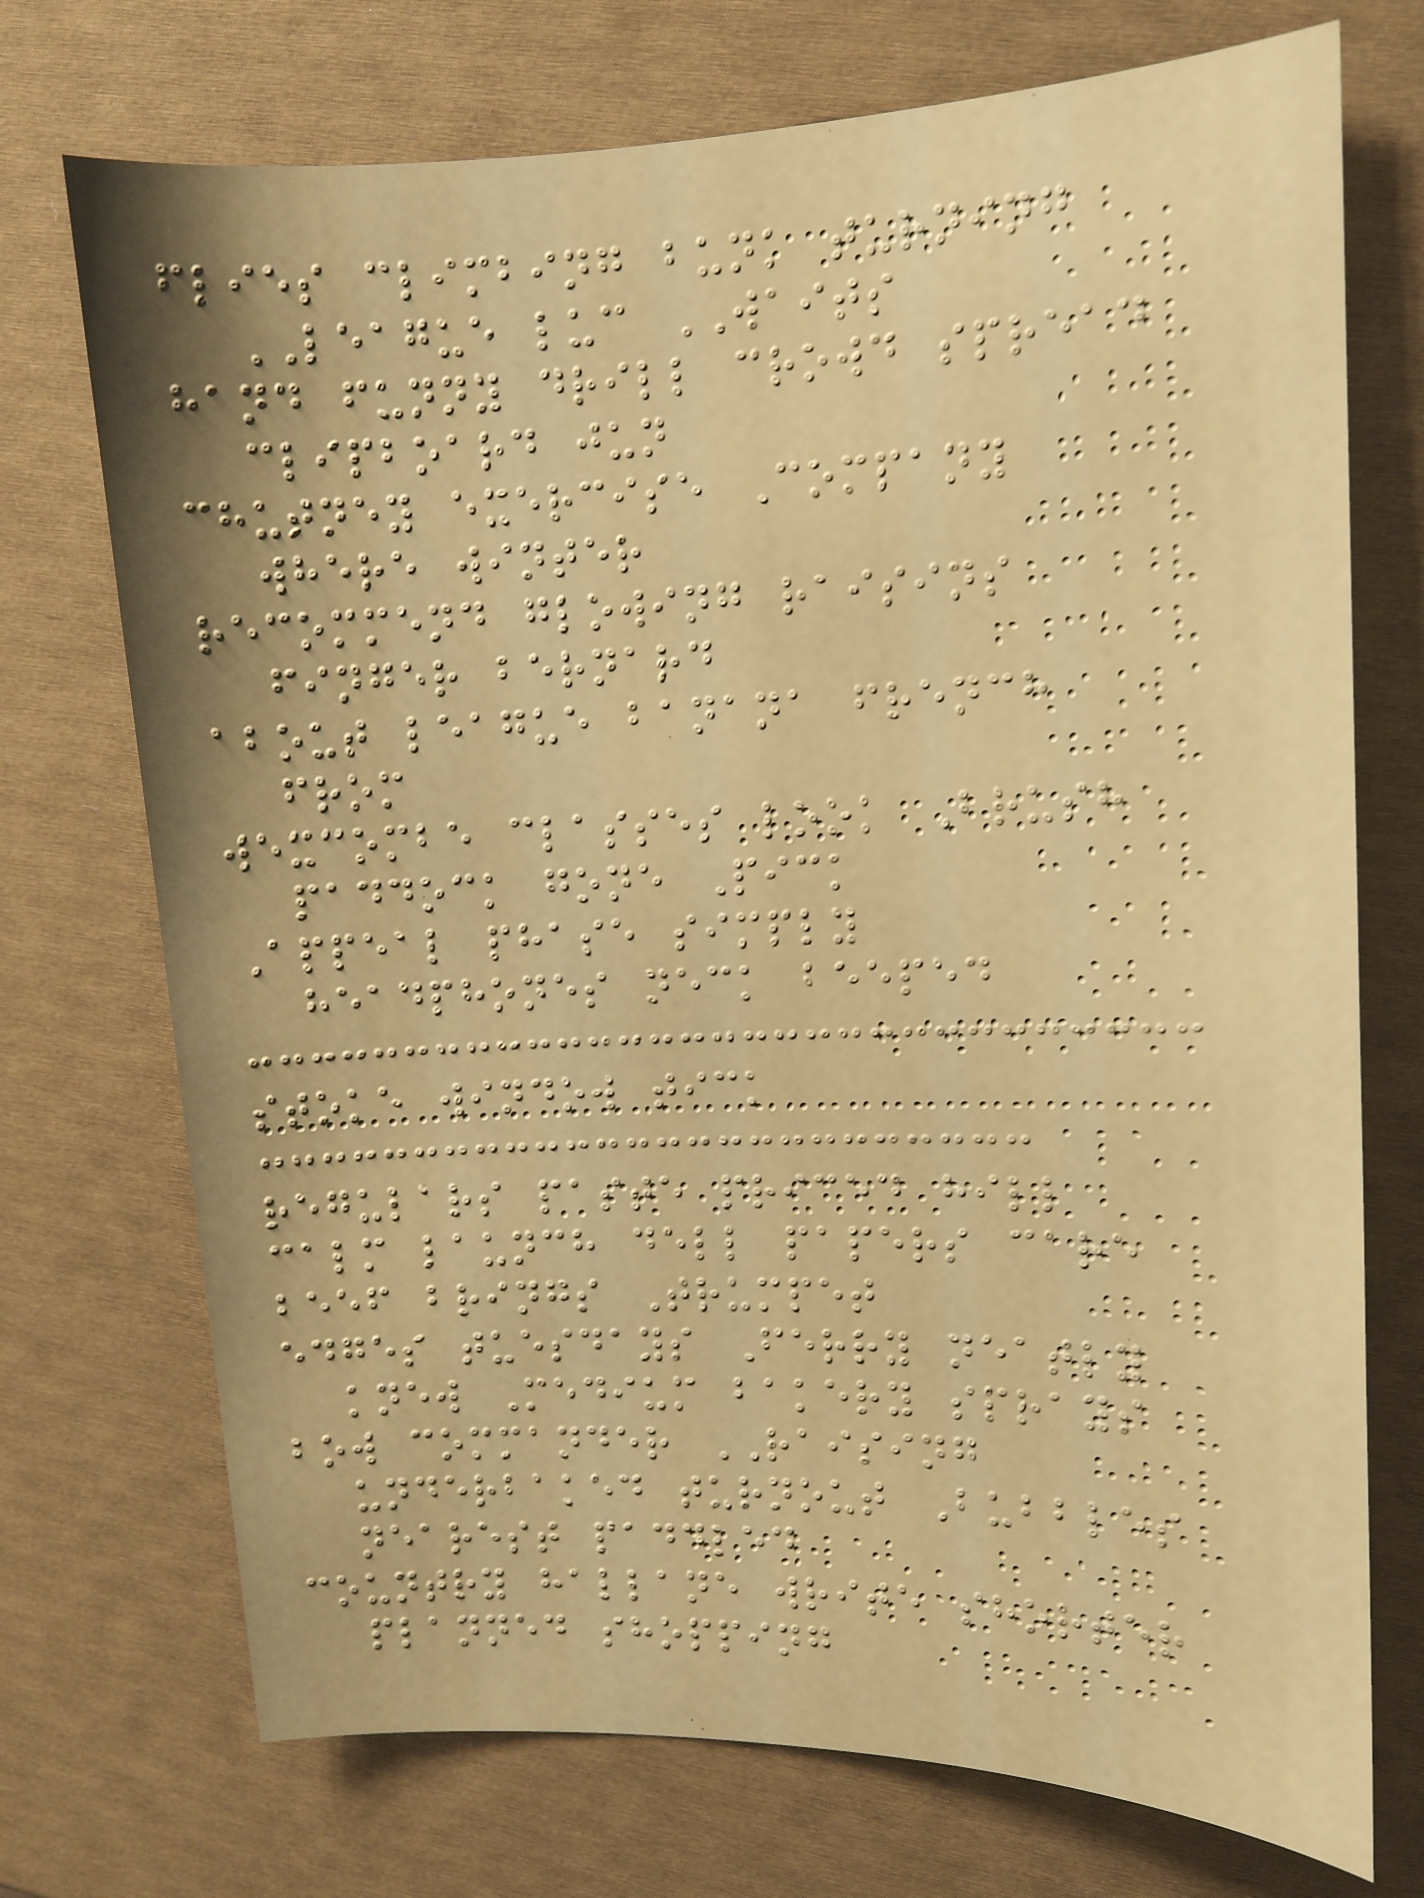flies climbing bunk turning
LEAGUE luc WAITS
hand funny drill crowd spread
clipboard jun
chutney exercise Company
where winter
recommend glowing raisins
finger bernard
about league banana french
from
wexcombe classes look Brush
paddock gone Pick
Appeal phase simply
headphones neck beeped
stoke window tick
regulars paste priced hill
calm launch dell papers care
beef brings Trumpet
edges tuesdays Ferry neatly
knew Medium bakery sprays
bow commander RAISING
underbaked turnout Bubbles
nearest paddled
country hallane write shorter
planned shopping
